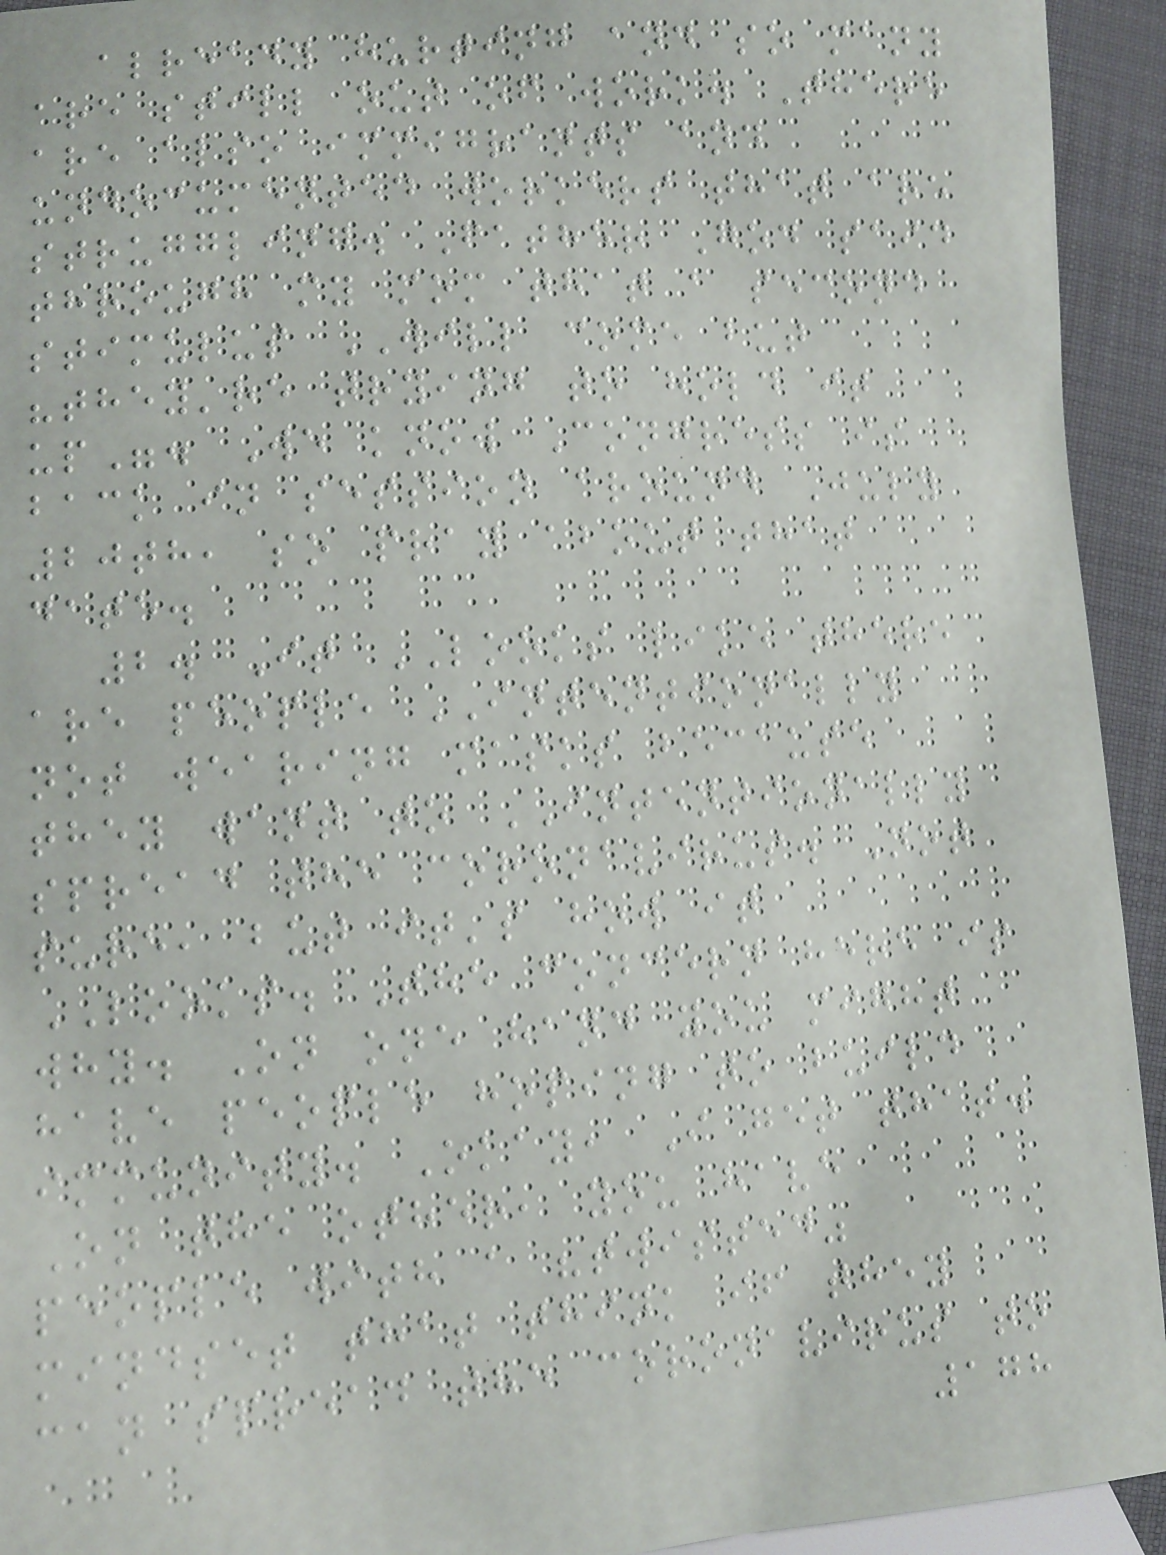already hurting and so many
are still out of work. There
are also immigrants and
undocumented workers that are
struggling. Father God said
through my mom that a second
stimulus WILL come but
"they're trying to hold it
up". We know Congress is
back in session around July
20th, so pray about that
date.
2. It LOOKS like there
are people INTENTIONALLY
not wearing masks because
they want to INTENTIONALLY
spread the coronavirus. Not
sure, but it's how it
LOOKS. The concern here is
why. On one hand you might
have people hoping to build
immunity. Okay, I get that.
On the other, you have
people with a "twisted"
mindset that think if they
can spread the coronavirus to
178
